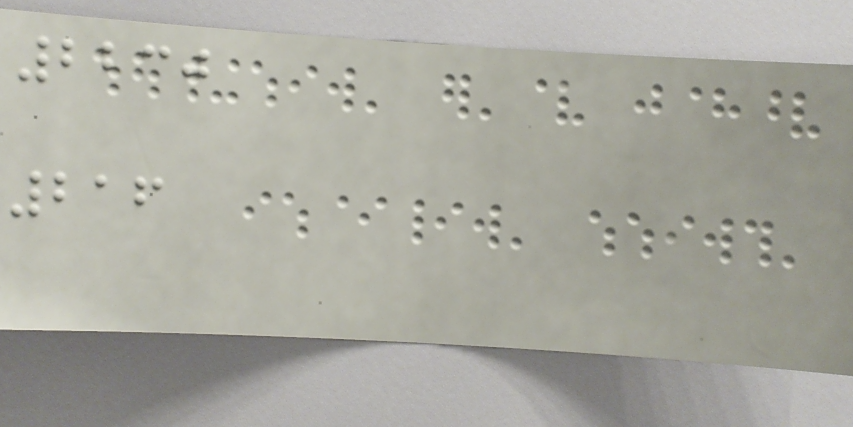2230
216
